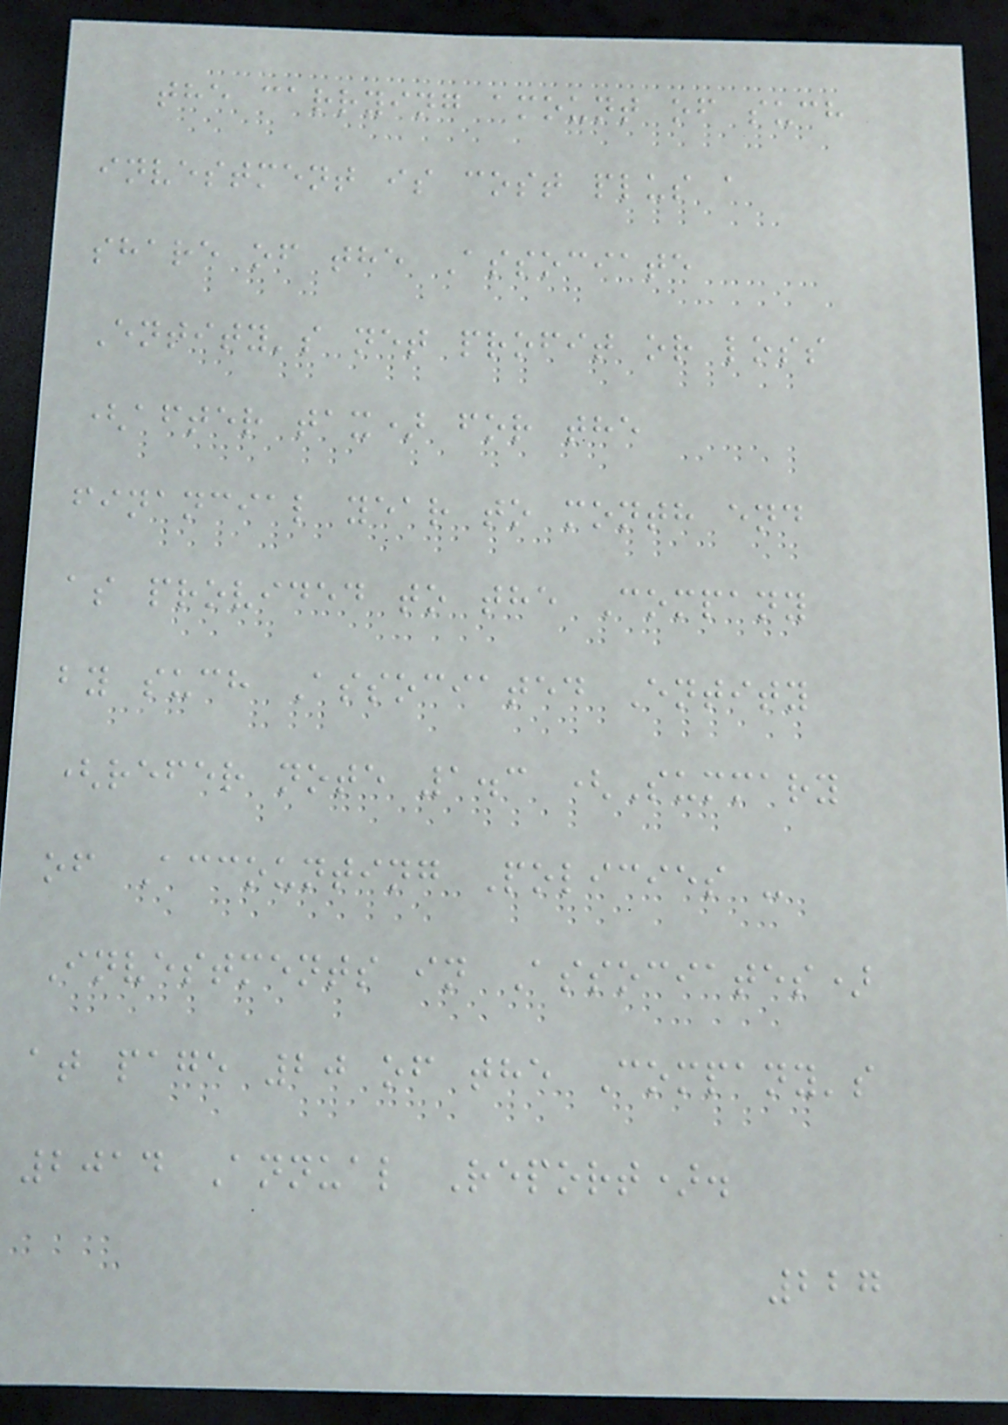the carrying amount of such
investment is cost plus a
share of the Associate
Entity's net profit or loss
(after tax) for the
financial year to month end
as provided to the Company
by such Associated Entity
(refer note 1.3 (Summary
of Accounting Policies -
Investments in Associates)
at page 20 of the Company's
2014 Annual Report).
227
